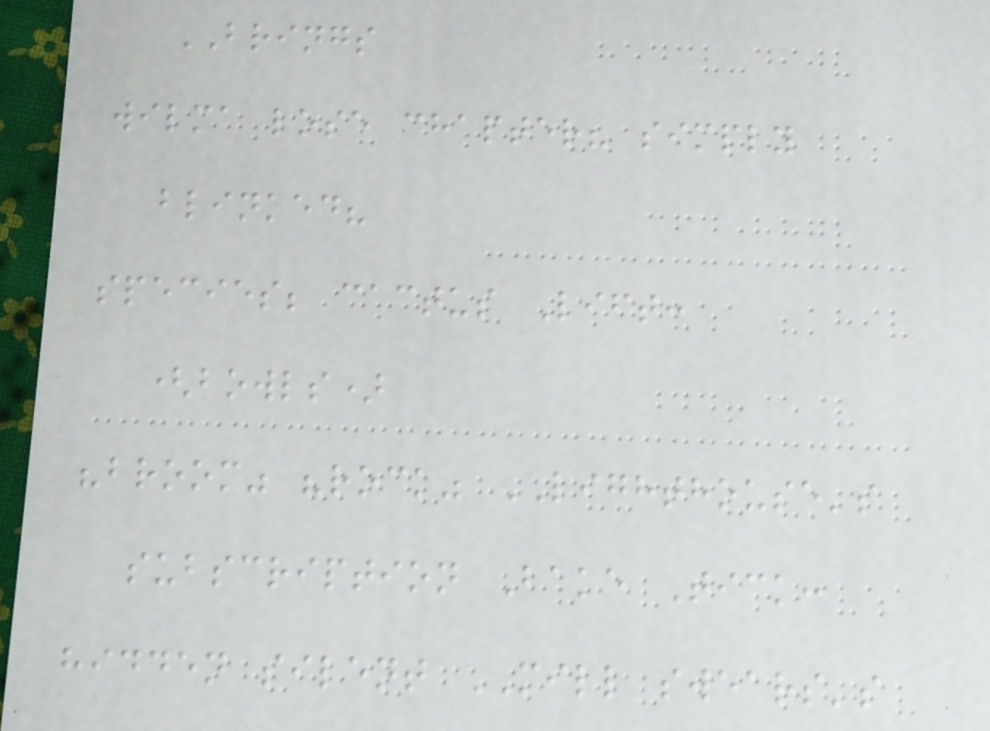BRINGS
wilma lose chapter? simply
blinked?
species; cactus Lift:
(bowls)
"broom" "rock" LIGHTHOUSE's
subscription Bake Tick:
hidden silent MILL swears's
